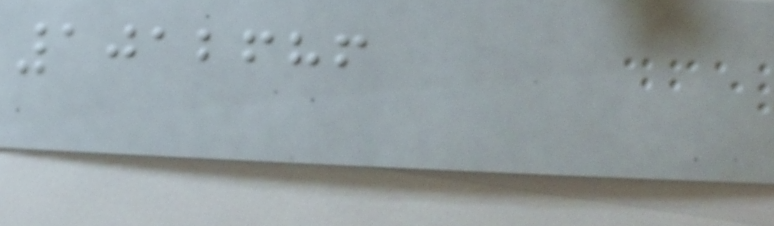1012686
